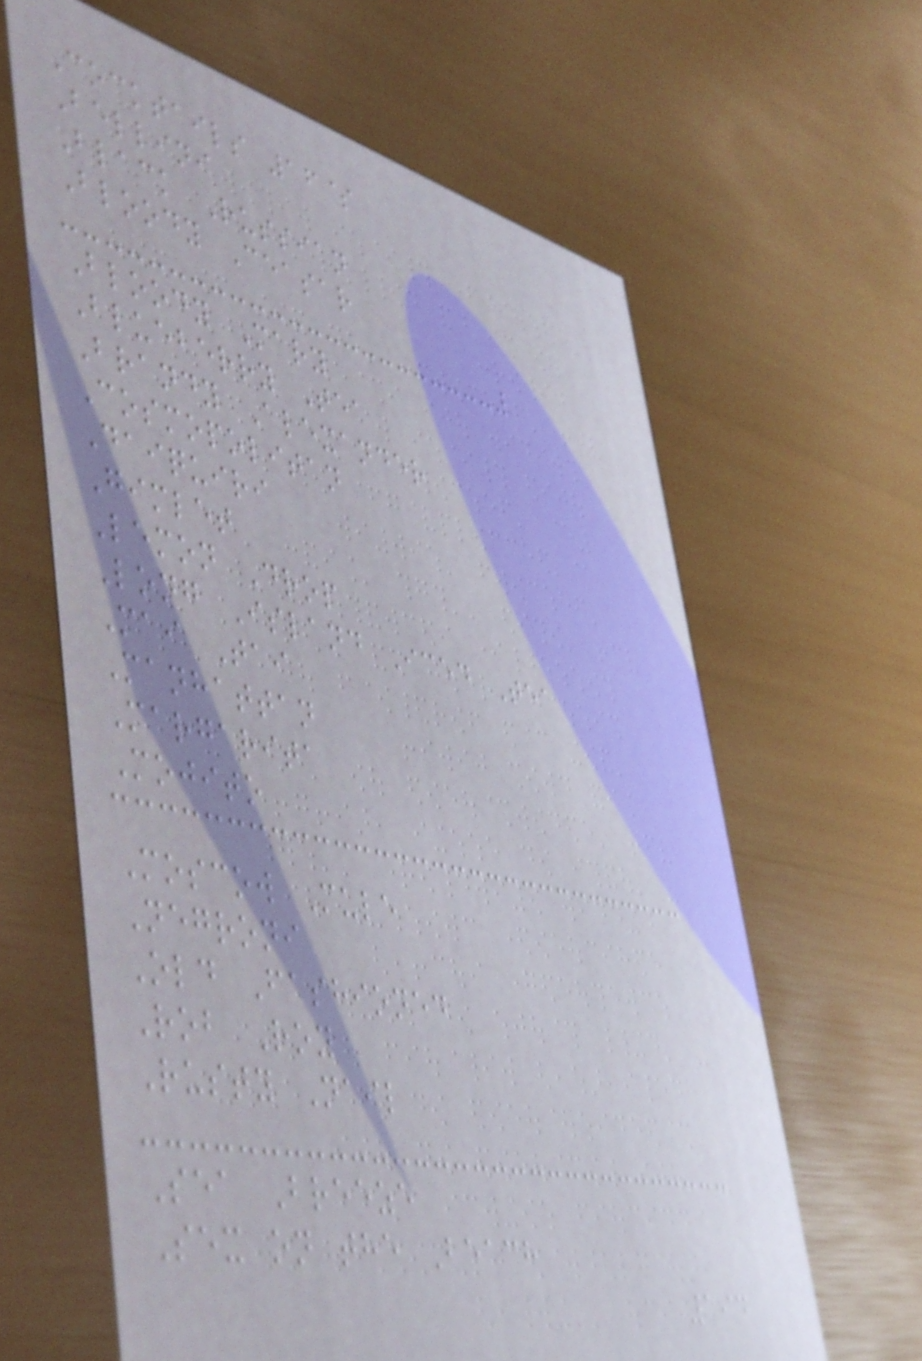Cocktails 16$
Bellini
Black Russian
Bloody Ceasar
Bloody Mary
Blueberry Tea
Brandy Alexander
Cosmopolitan
Daiquiri
Gimlet
Lemon Drop
Long Island Iced Tea
Mai Tai
Manhattan
Margarita
Mojito
Moscow Mule
Negroni
Old Fashioned
Rob Roy
Rusty Nail
Sea Breeze
Sex on the Beach
194
